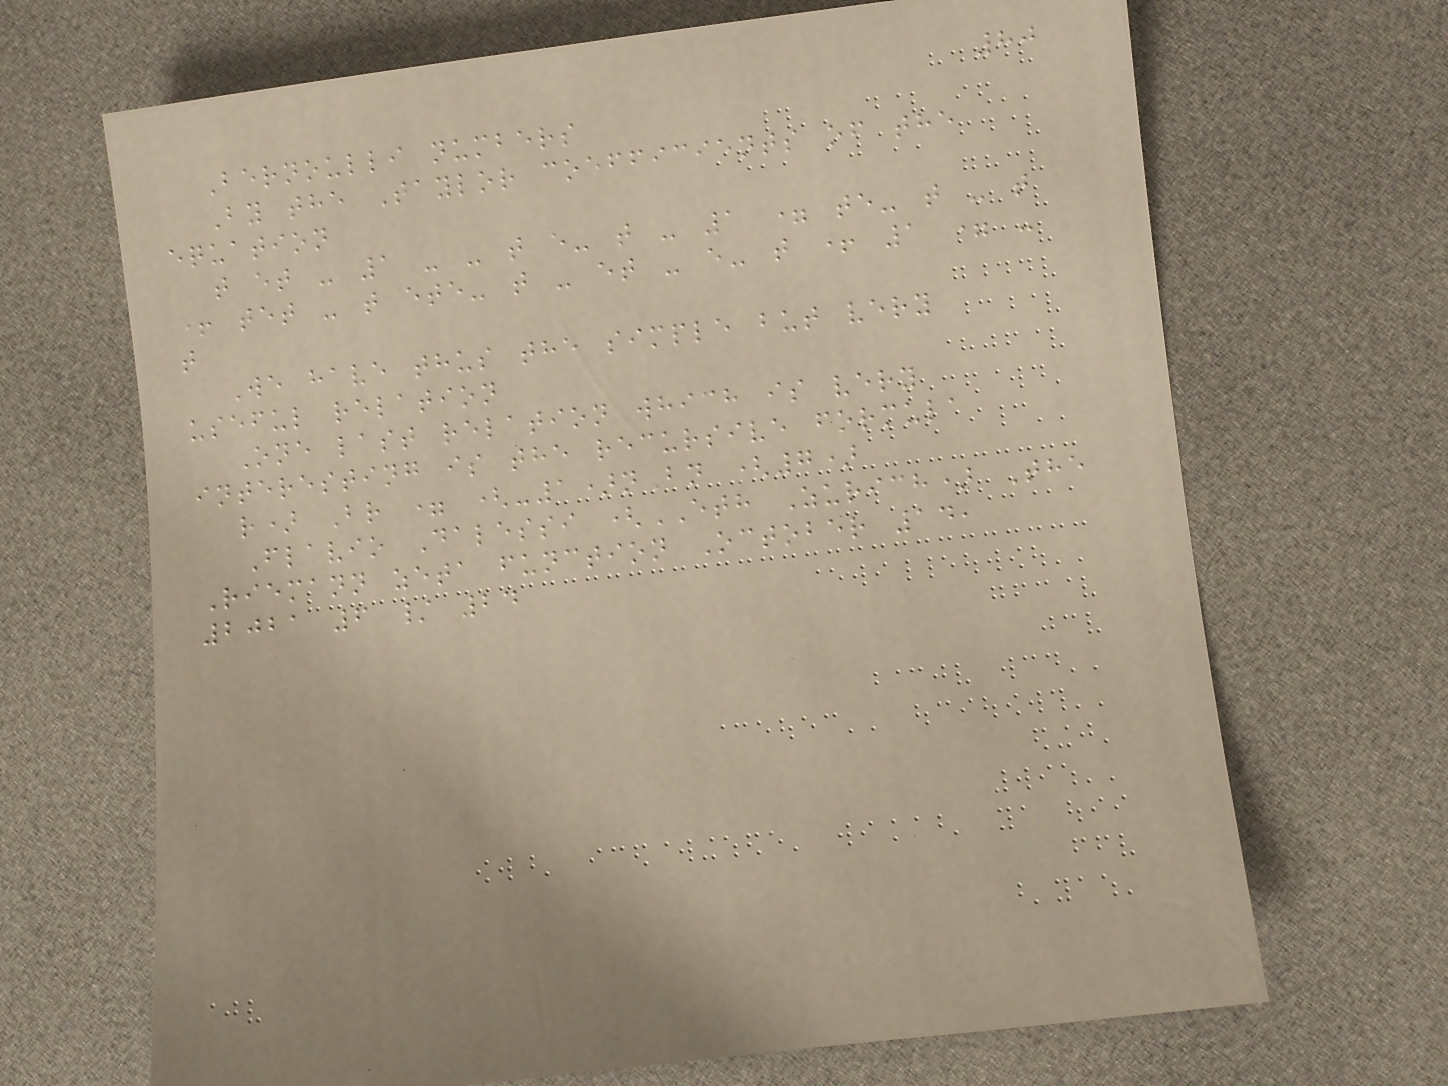80
Bernoulli numbers
By the Taylor coefficients of the
equation
t et - 1 - - t e- t - 1 = te- t - t
+ tet - t ete- t - et - e- t + 1 = -
t
We have thus the simple but very
useful relation
One last relation which is very
interesting is the recursive formula
r) Br = (-1)nBn (7)
Flavio Dalessi (ETH Zurich) The
Riemann zeta function October 14,
2021 6 / 24
